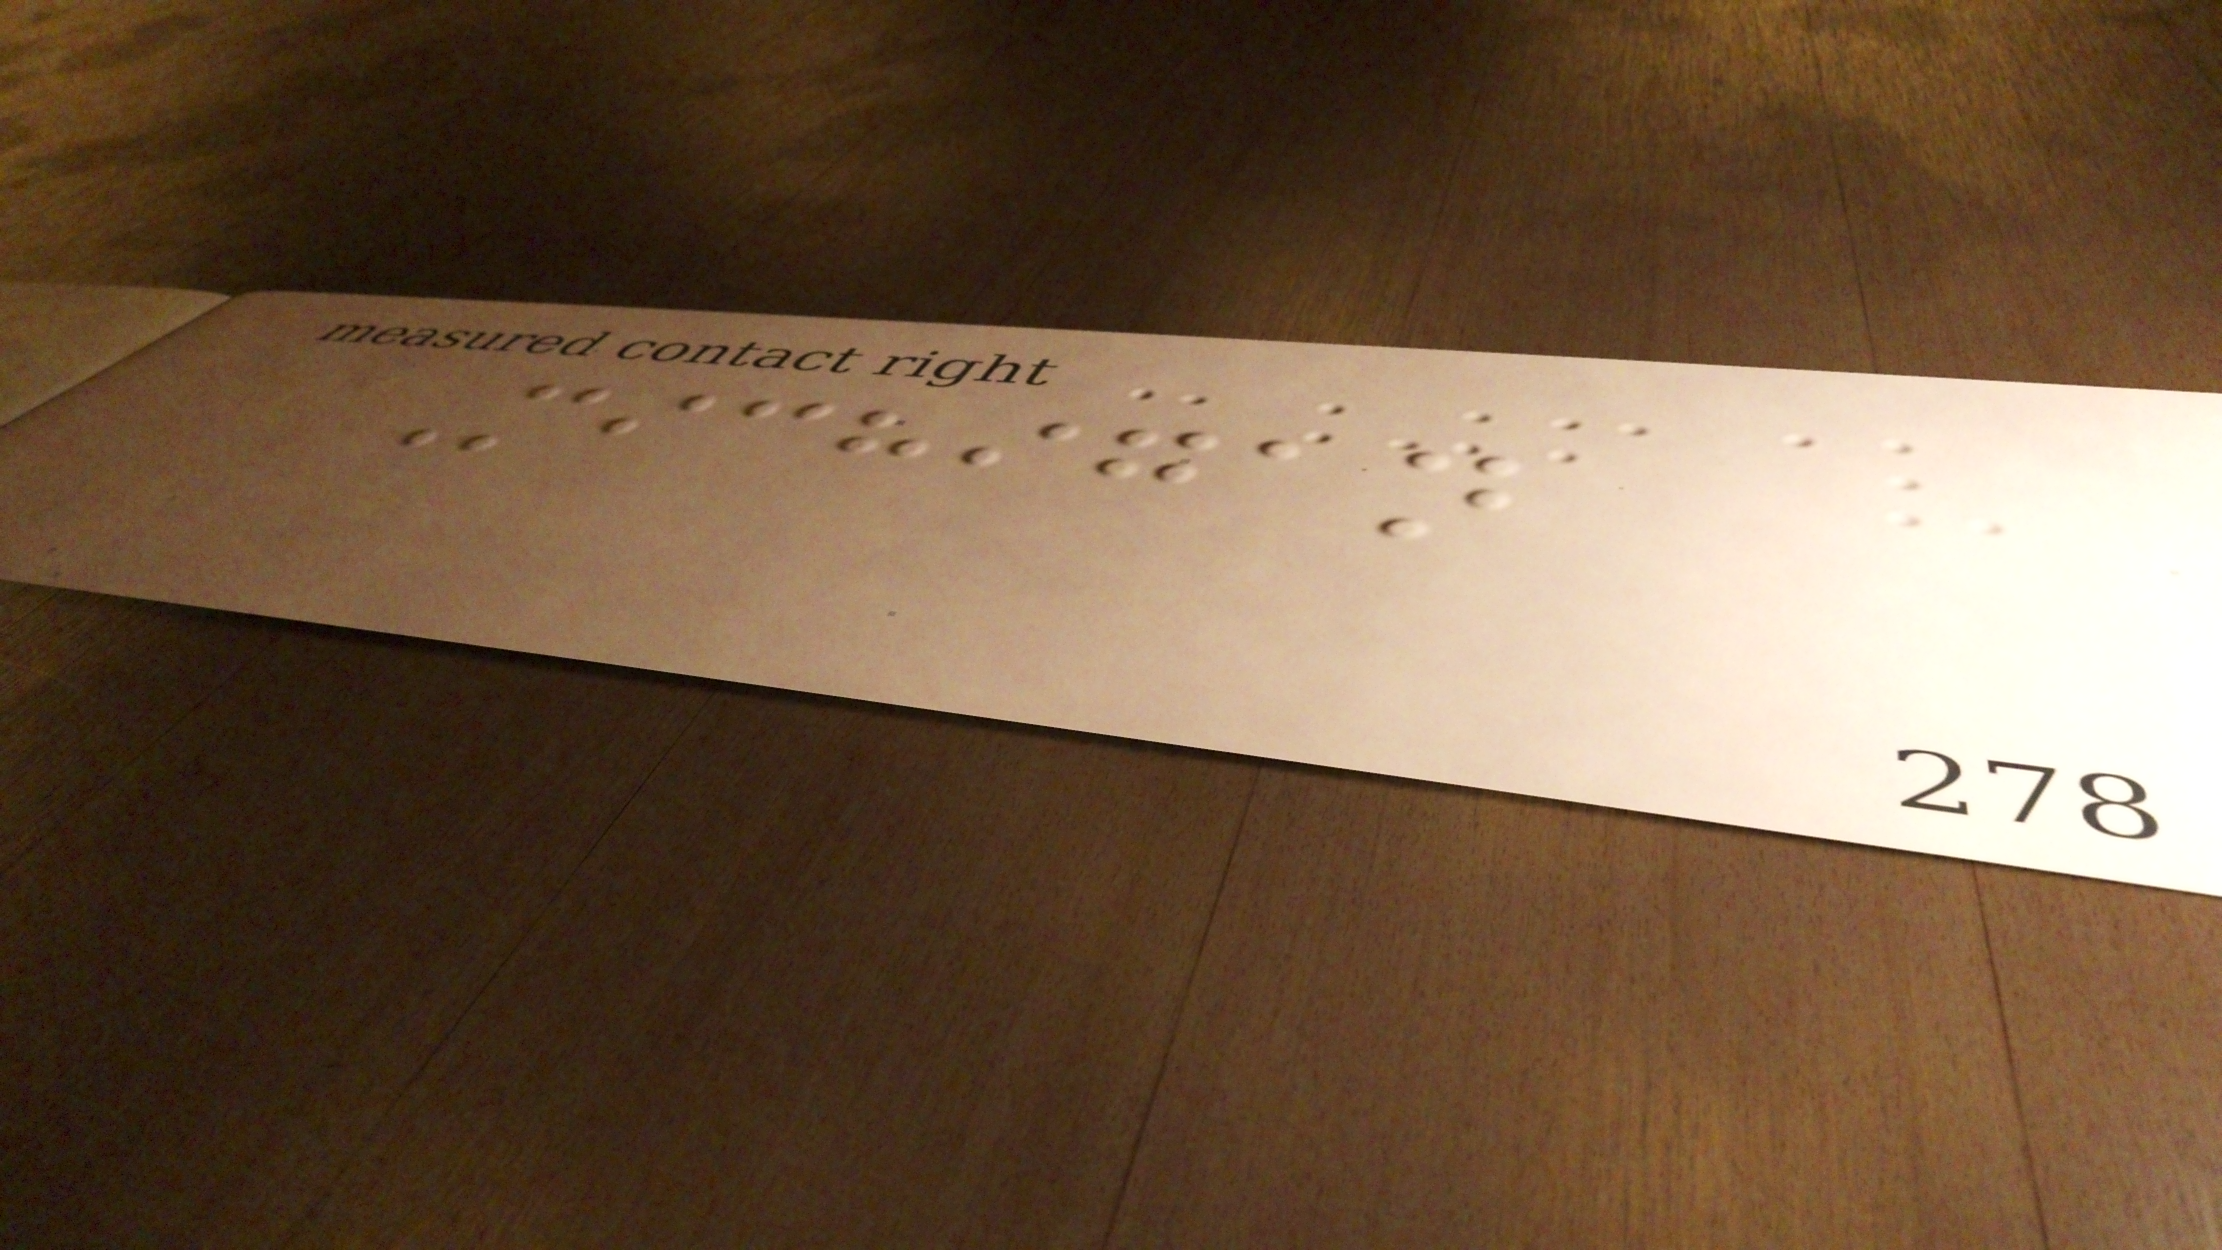Michigan
